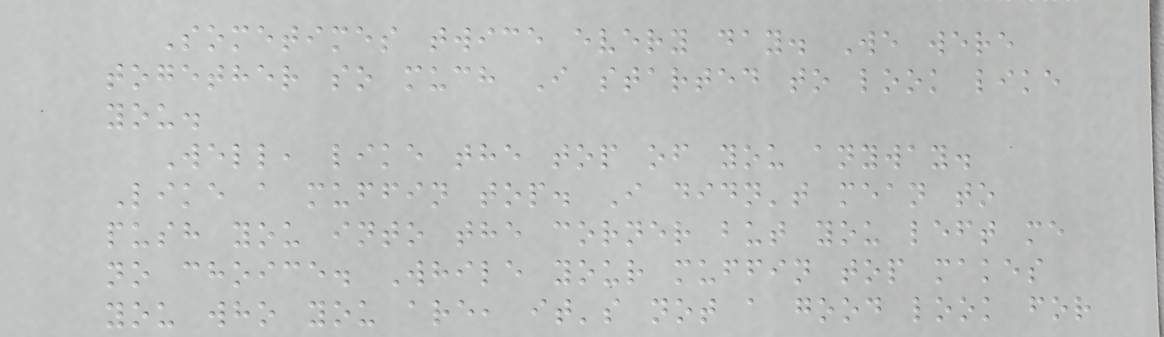Sometimes twice every day. We were
together so much I started to look like
you.
Well, like the top of you anyway.
Like a muffin top. I didn't mean to
push you into the corner but you left me
no choice. While your muffin top makes
you who you are, it's not a good look for
